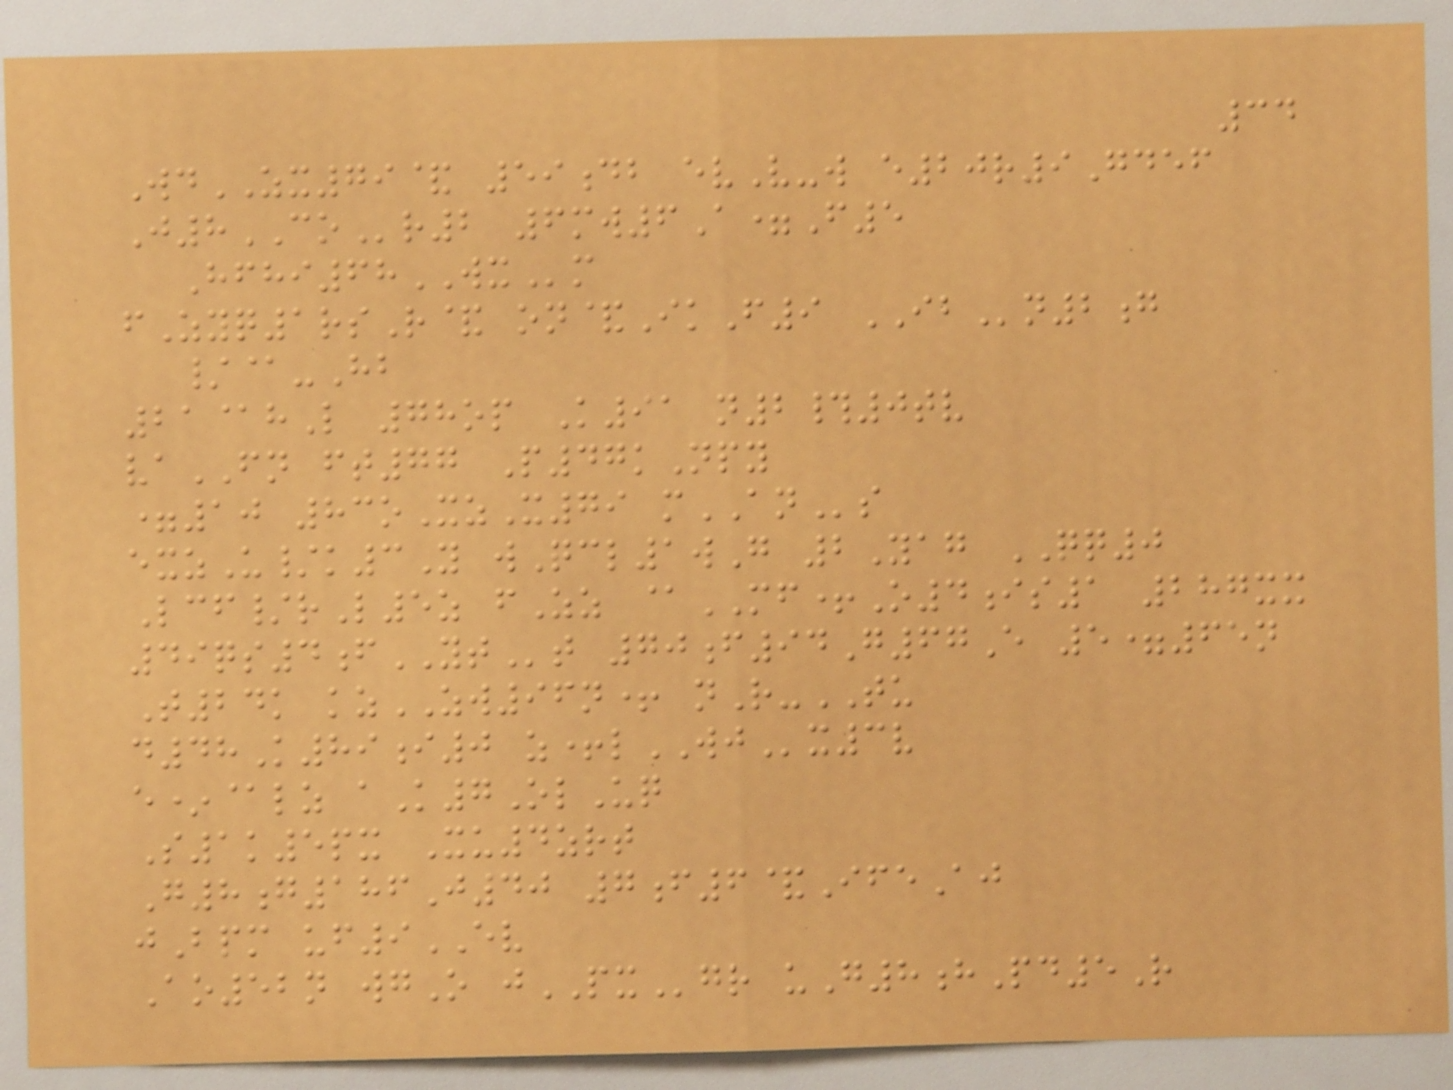34
WdZX79& 59db evV-w e20r9Gdef
J8COr2 6mw6A=F5
Hfhi68WXm
fZyq1rsR& on&IkF9 IBn2g
/@-Hb
21@hL 78op K91 n2#0tv
vaFN ft77 P47kNpy
=10 83oXzX79 mANs
exzU/k3Y wQcl1wG 2Yag QQ0
Lcf/rL5z fZz @MF+O4is1 287xx
49qs4fYTt 70f94G67E 5=65n
T24k kzZW96n+ nR-TU
d48K89i0 z+lWJx3v
e*@lz aK7OlUq
S1k5px Xu4zrt
G8g186J40 7f6&IfeAj
jBpm uf9EV
Ao52n wgO jPXgr uG8hPd5R
